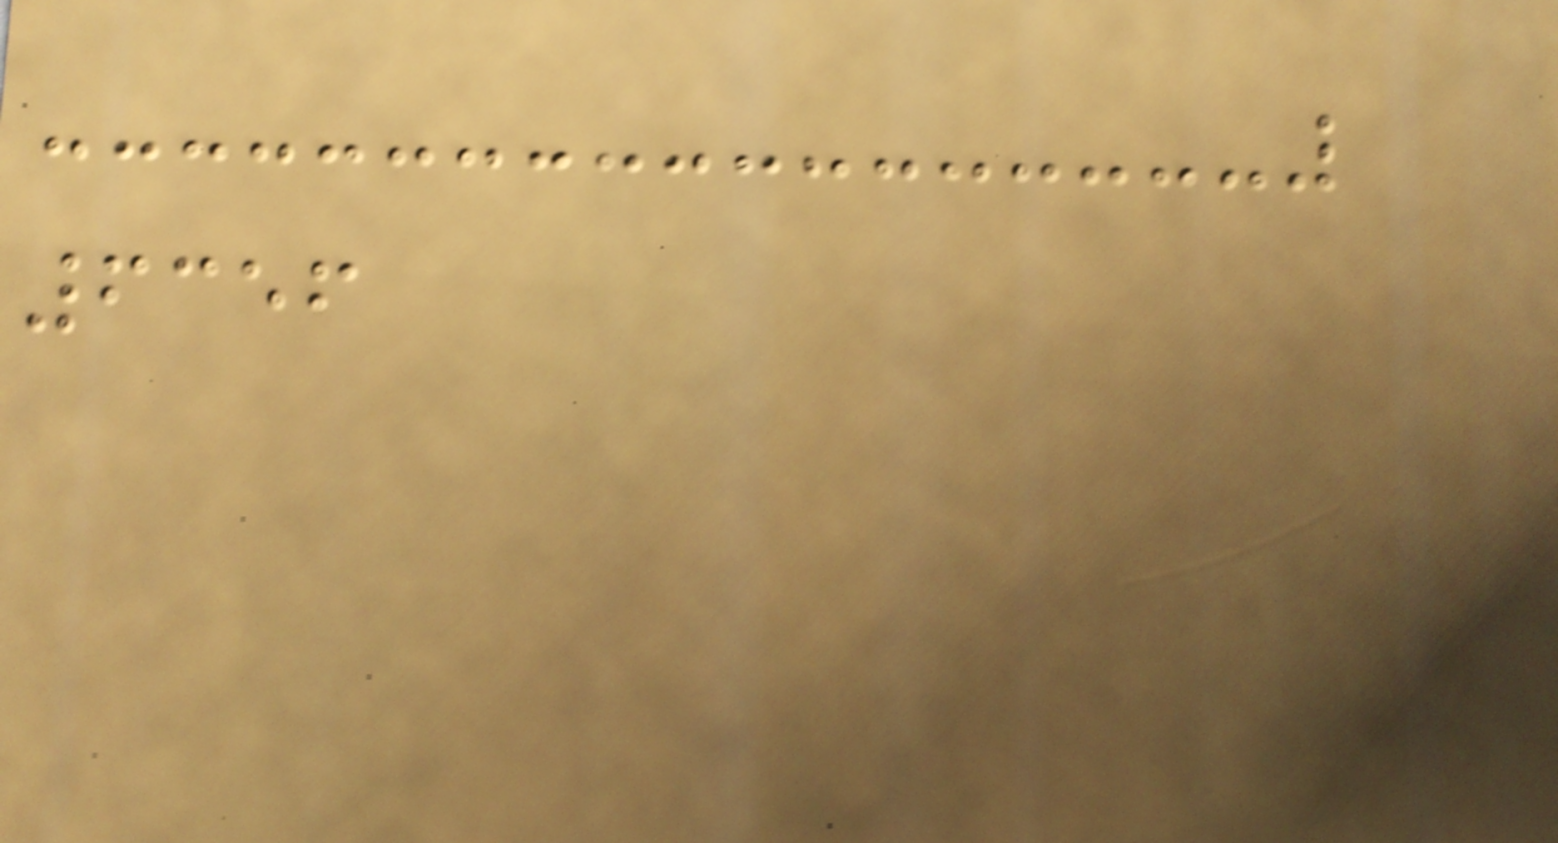6356
